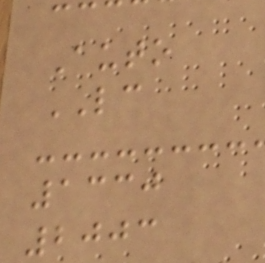Auto
LC
1330
2003
